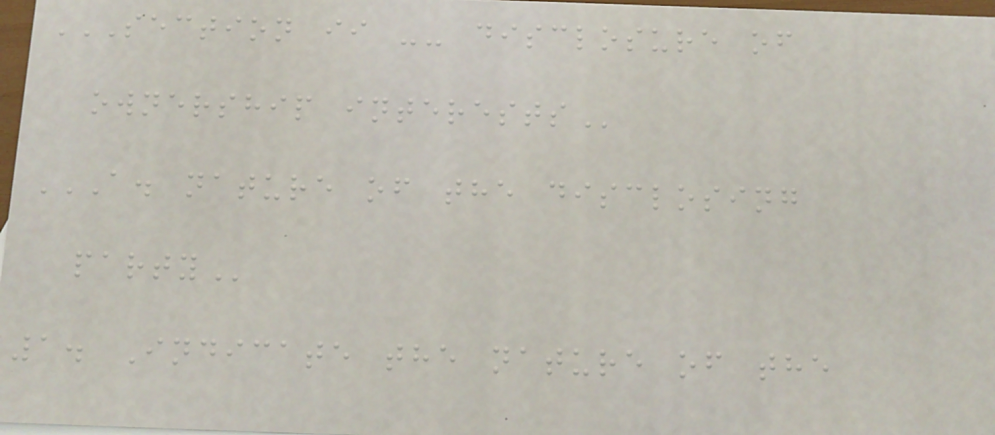SECTION II -- DISCLOSURE OF
OWNERSHIP INTERESTS
A. NATURE OF THE DISCLOSING
PARTY
1. Indicate the nature of the
